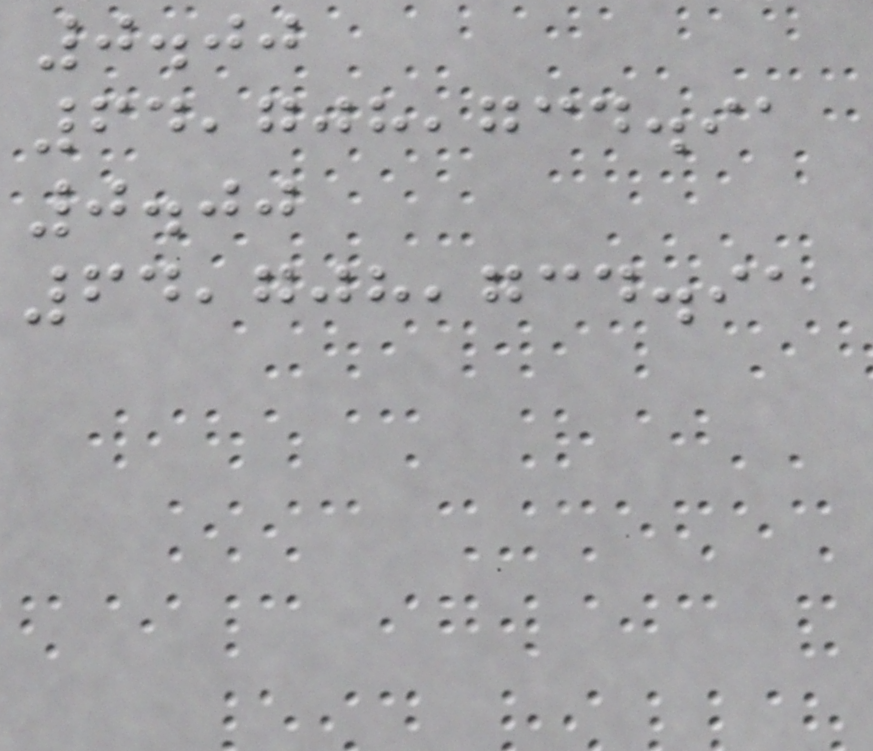0.00
64,708,734.91
0.00
64,708,734.91
